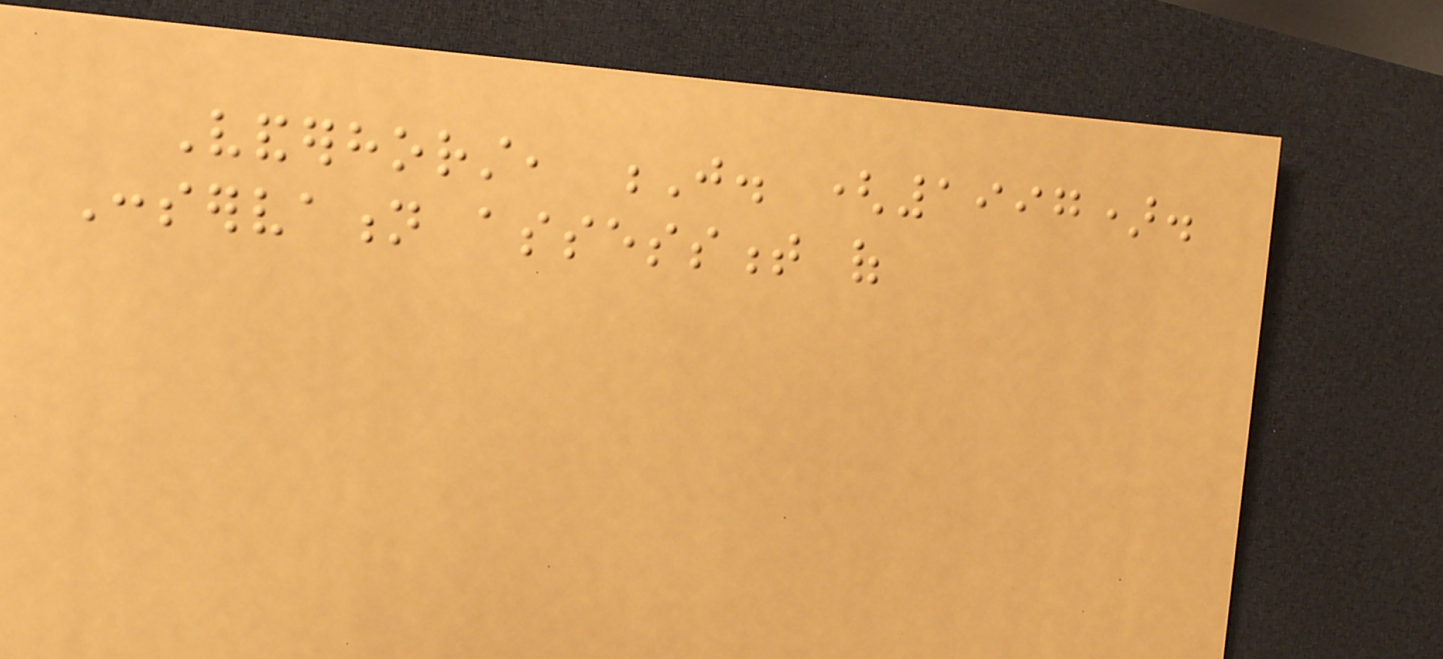Vanderhorst, J. (1997).
Conservation assessment of
